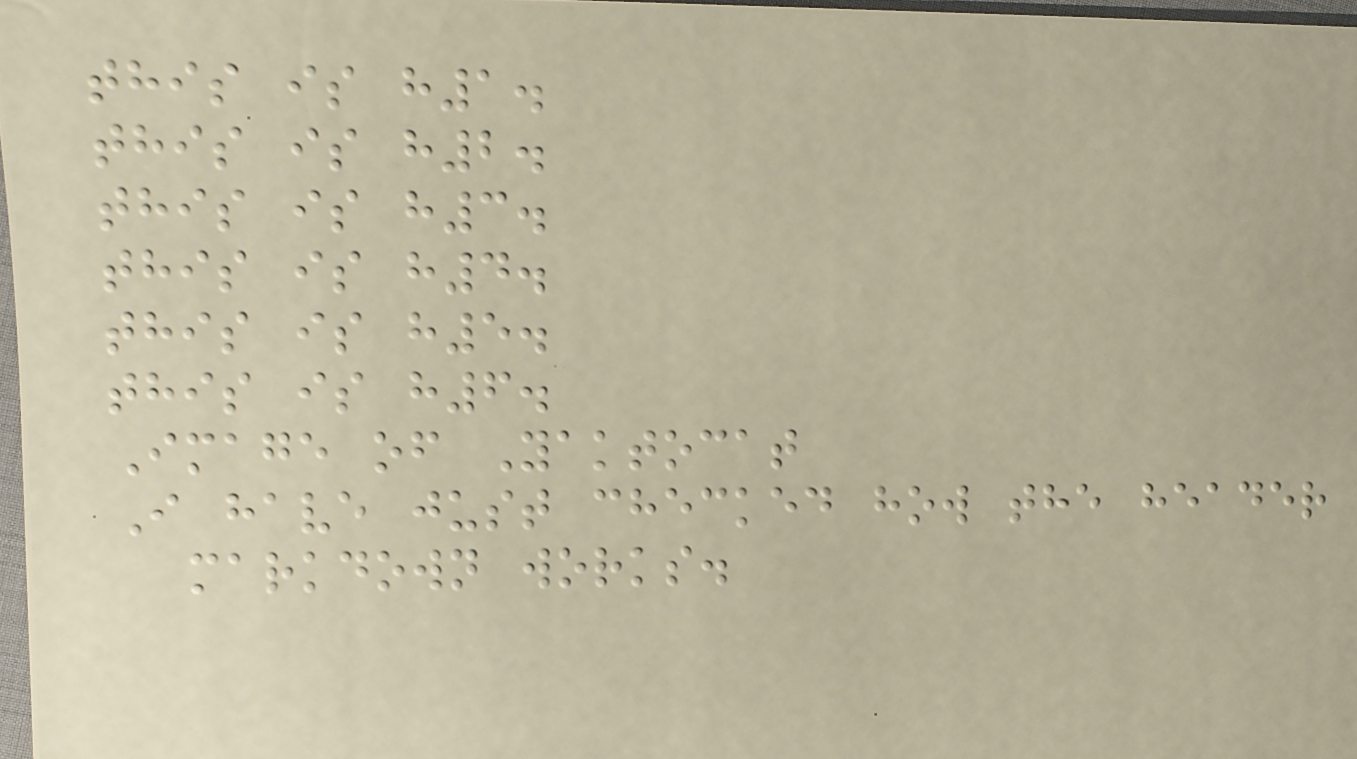this is h1.
this is h2.
this is h3.
this is h4.
this is h5.
this is h6.
Image of Yaktocat
I have just checked how the header
markdown works.
